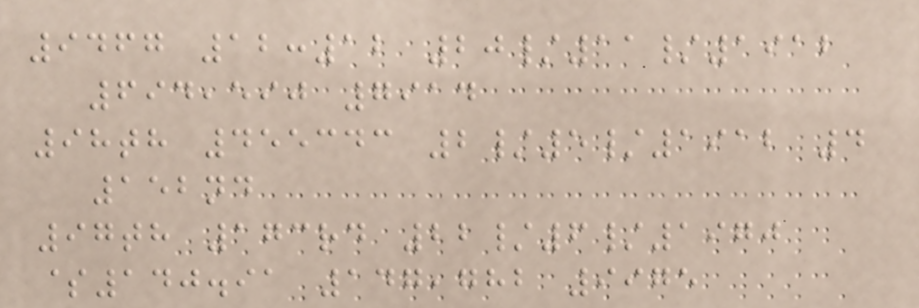9467 12:12 20/11/1912
694,590 7914
98th 455343 2/5/1912 4
152nd
97th 173rd 22/6/1970
$140.91 147,782 9975
